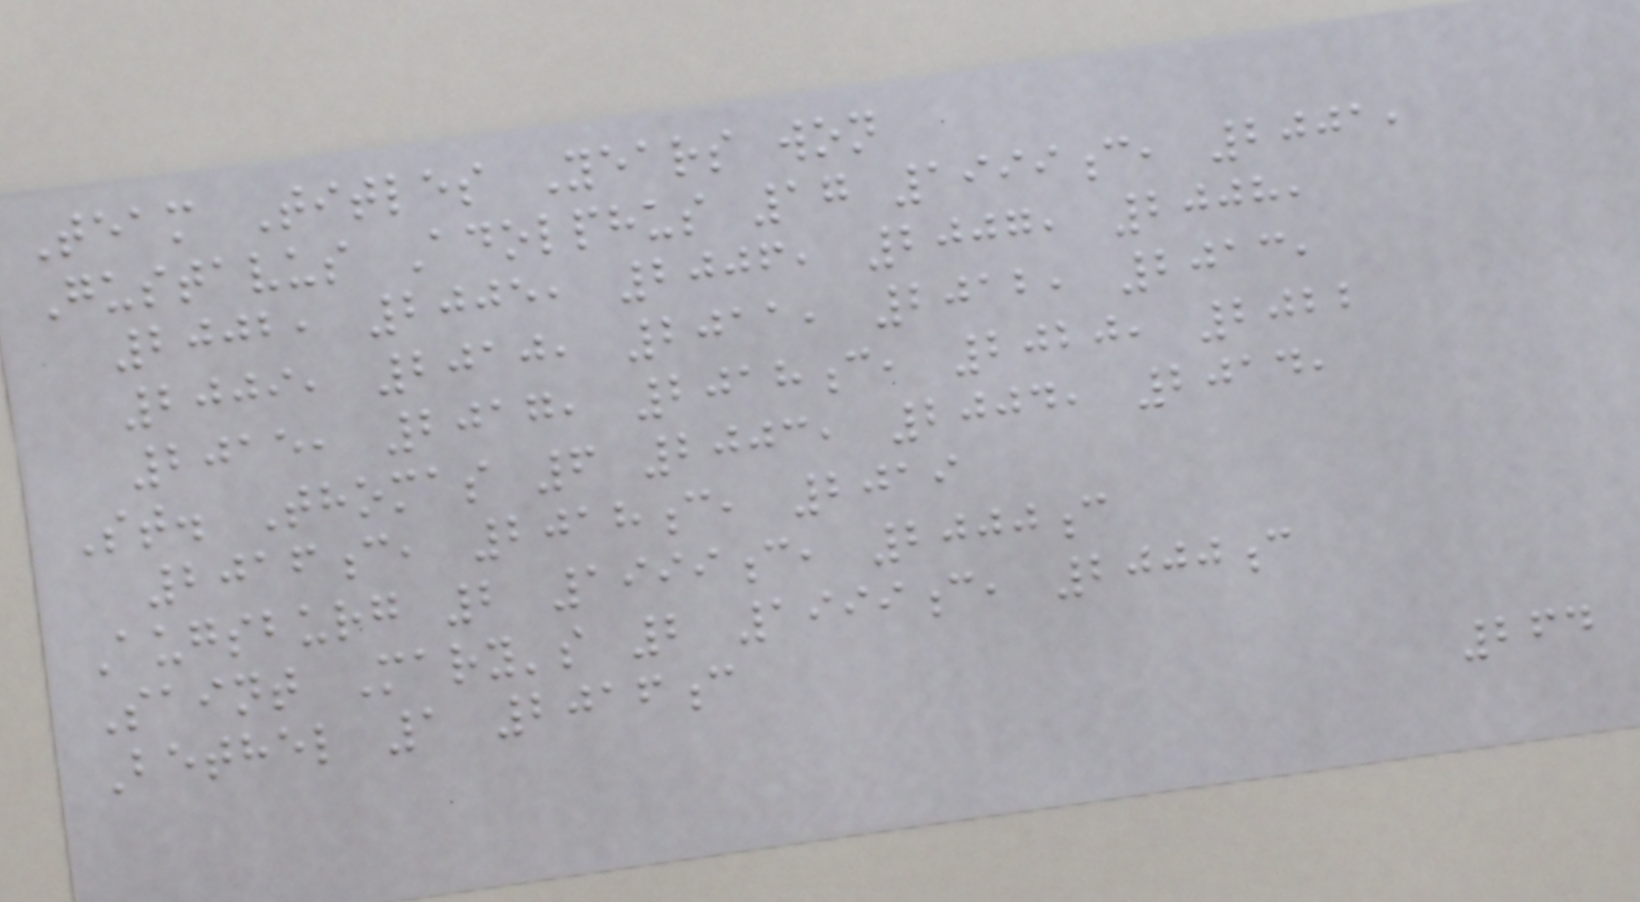Team Titles Years won
Gustavus Adolphus 17 1999c, 2001,
2002, 2005, 2006, 2007, 2008,
2009, 2010, 2011, 2012, 2013,
2015, 2017, 2018c, 2020, 2022
St. Thomas 6 2003, 2004, 2014,
2016c, 2018c, 2019
Augsburg 2 1999c, 2000c
Saint Mary's 2 1999c, 2000c
Bethel 1 2016c
264
